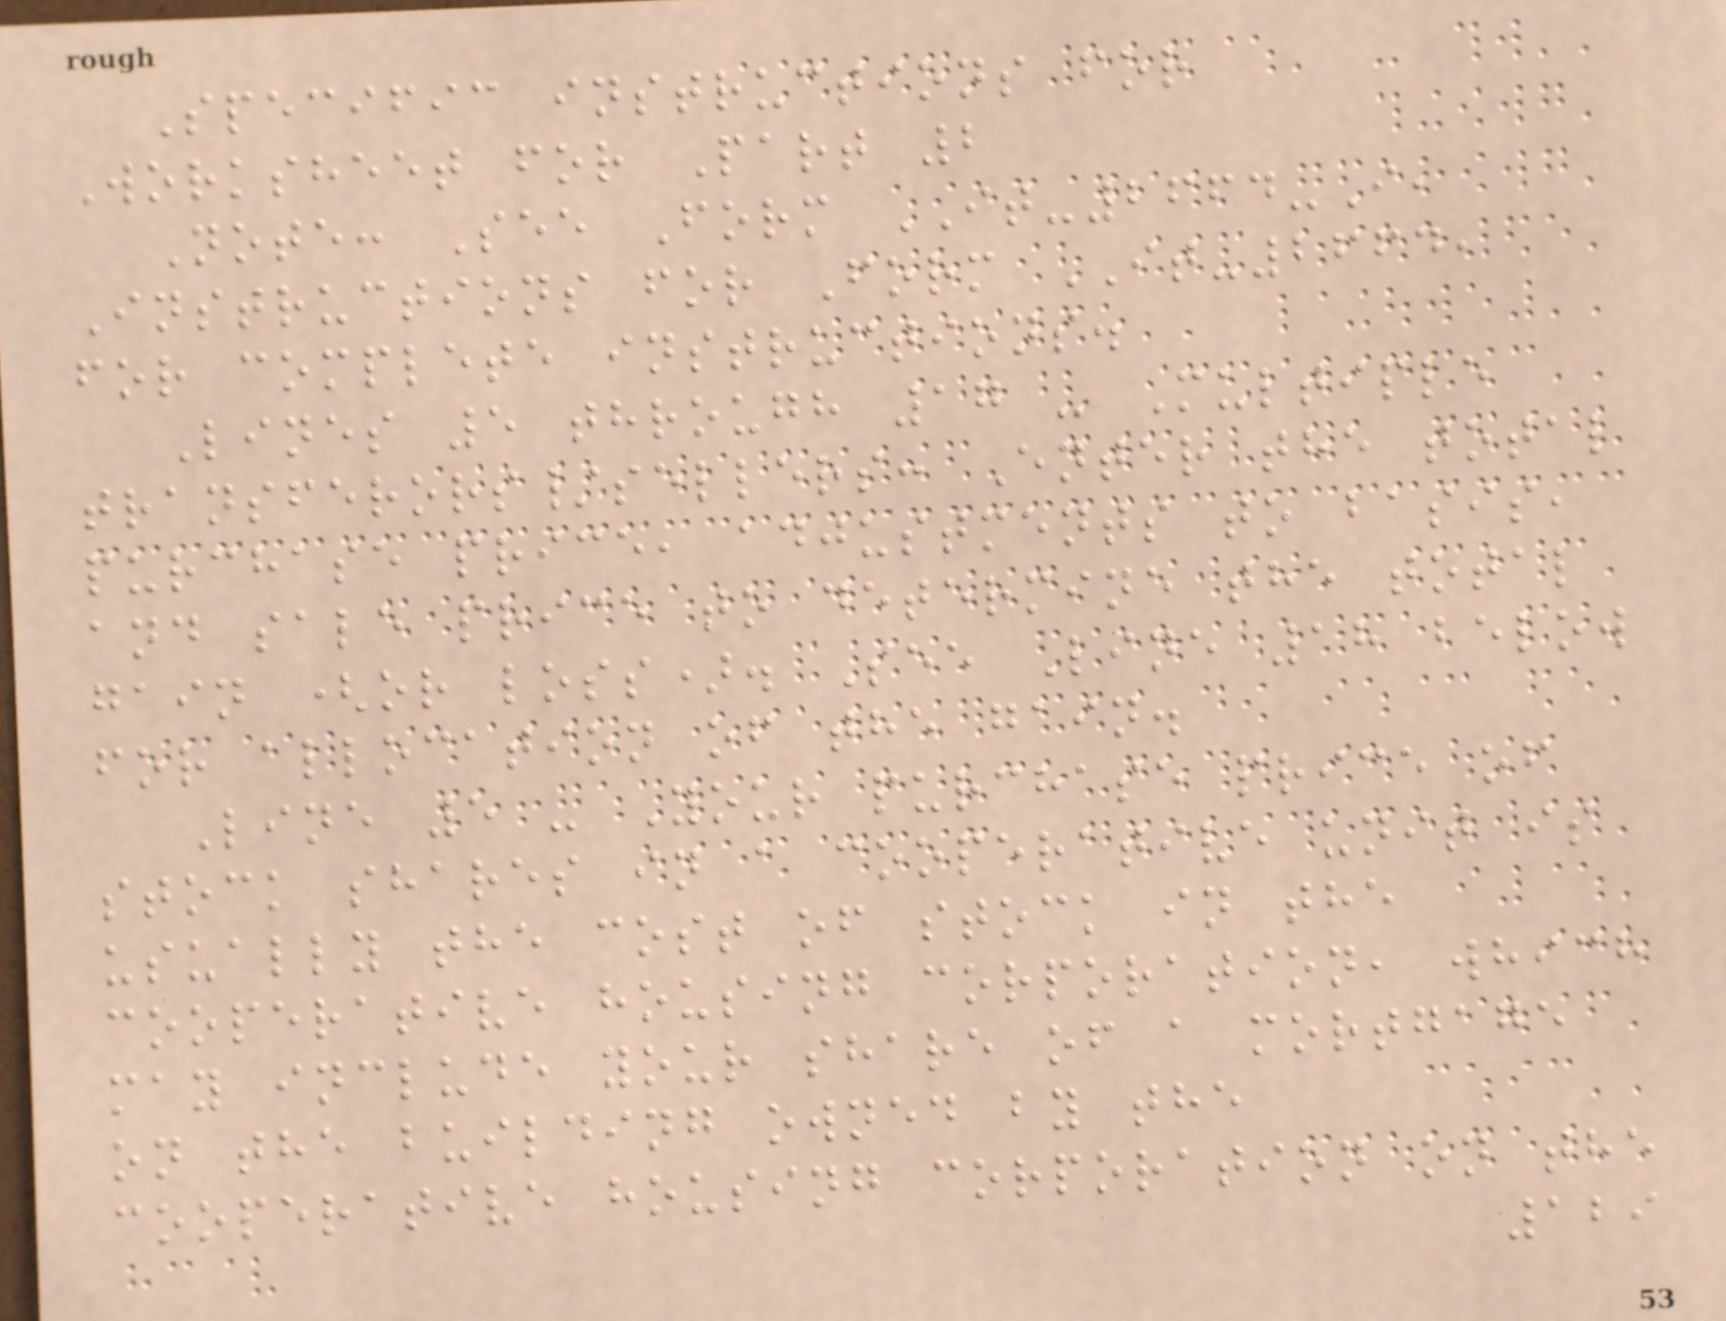Specific instructions for
Worksheet for Part 2
Note: See Form IT-2664-I,
Instructions for Form IT-2664,
for complete instructions.
Lines 5 through 17 - Multiple
transferors/sellers: Enter the total
purchase price, adjustments to basis,
and sale price to determine the total
gain (or loss). See Line 18 below
for allocation of the gain.
Line 5 - Your purchase price of
stock shares in a cooperative unit is
usually the cost of stock in the
cooperative housing corporation, which
may include your share of a mortgage
on the building owned by the
cooperative housing corporation on the
129
